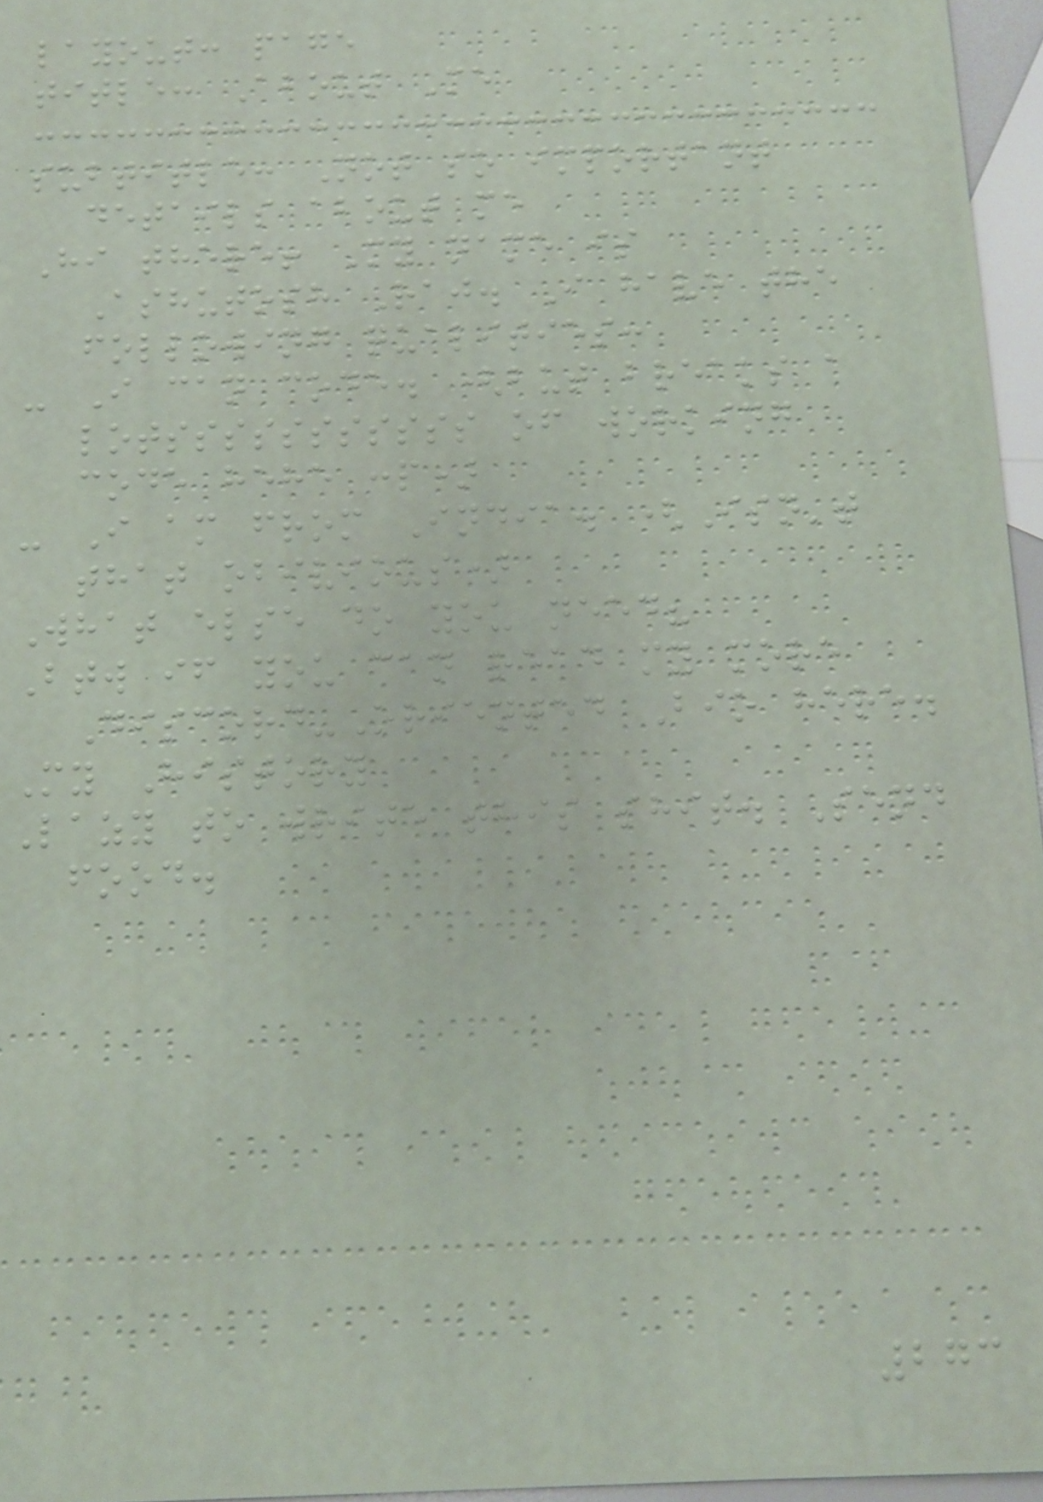layout: page
title: About Me
subtitle: Not so important
details about me
Hi there! My name is
Ashutosh Raj. I have the
following qualities:
- I can code. (but breaks a
lotsssssssssss of working
code hehe :p)
- I am from India. (Isn't
that obivious)
What else do you need?
Btw if you can read my more
Discord-Oriented Bio here.
My History
Lazy to write this shit. Send
food.
273
